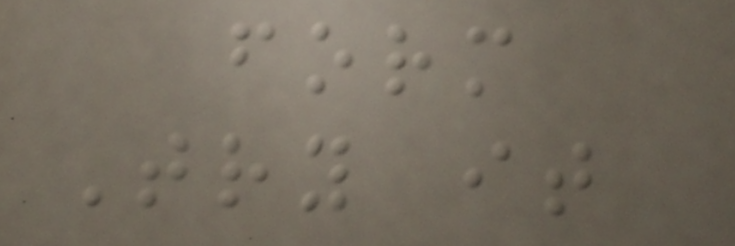form
Try it
